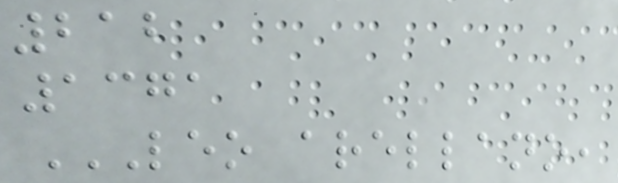212
1371
LEO ARELLANO,
